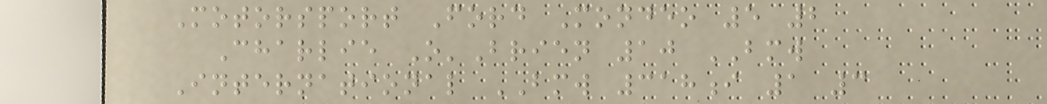Motorsport Ford Mondeo 5 2
Charlie O'Brien 10 BMW
International BMW 318i 1 3
